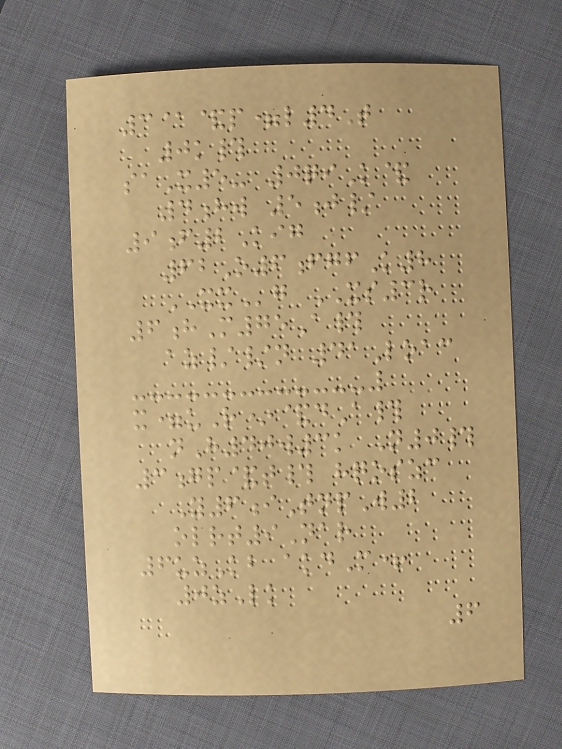3@&p=l4T
0k#
saX5- 0qiK&
4hw 5j/
9f2Kig
62O6fgfK8
XXg XS3r
6hM75A#
az//n 41Loac
x=uR*&dA#
nH40w3k N0#
3gp&t# hqoszc
Y6iTnpW2
olrt9Nar
6uzKb akdM+
0zLk
6
